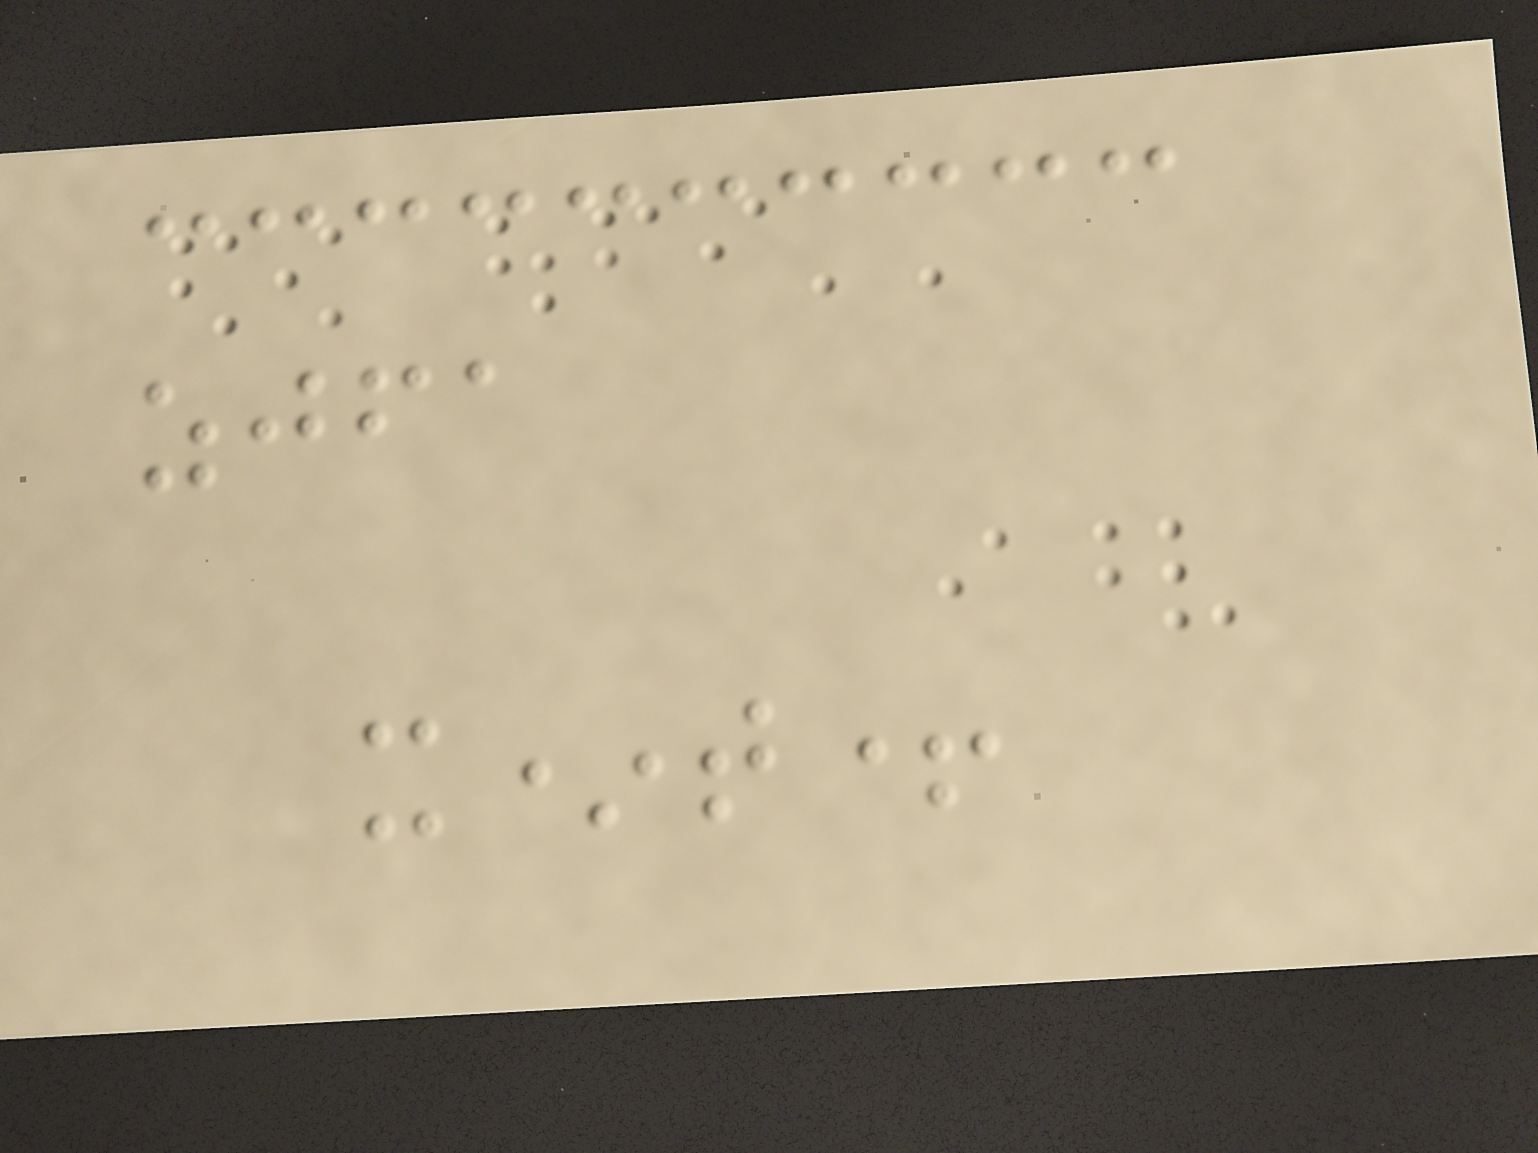zjfa
x*t+
